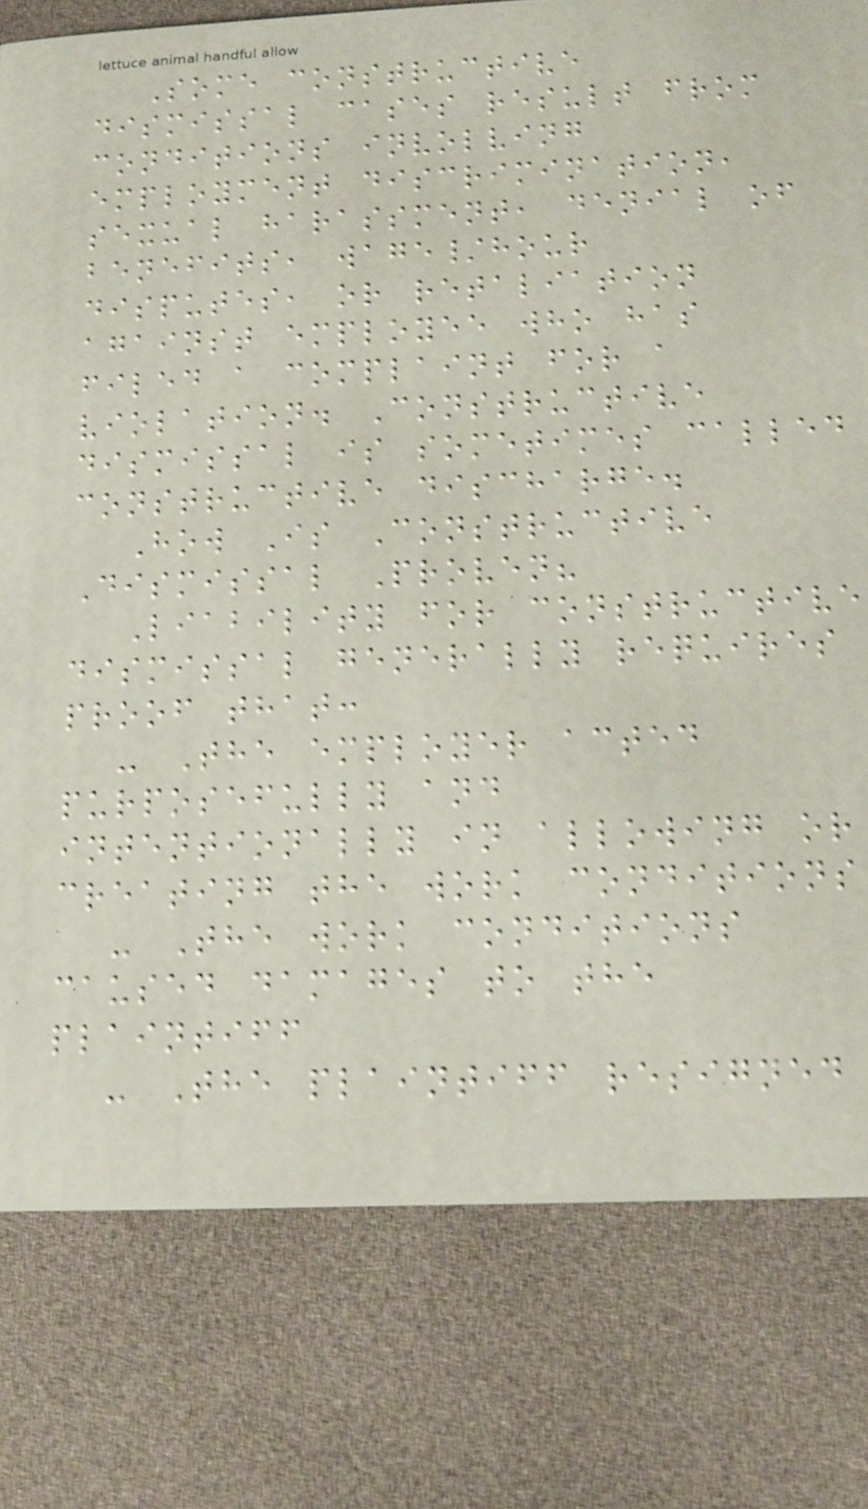Some constructive
dismissal cases result from
conditions involving
employment discrimination,
sexual harassment, denial of
benefits, wage/hour
disputes, or retaliation
against employee who has
filed a complaint for a
violation. Constructive
dismissal is sometimes called
constructive discharge.
How Is Constructive
Dismissal Proven?
Liability for constructive
dismissal generally requires
proof that:
- The employer acted
purposefully and
intentionally in allowing or
creating the work conditions
- The work conditions
caused damages to the
plaintiff
- The plaintiff resigned
